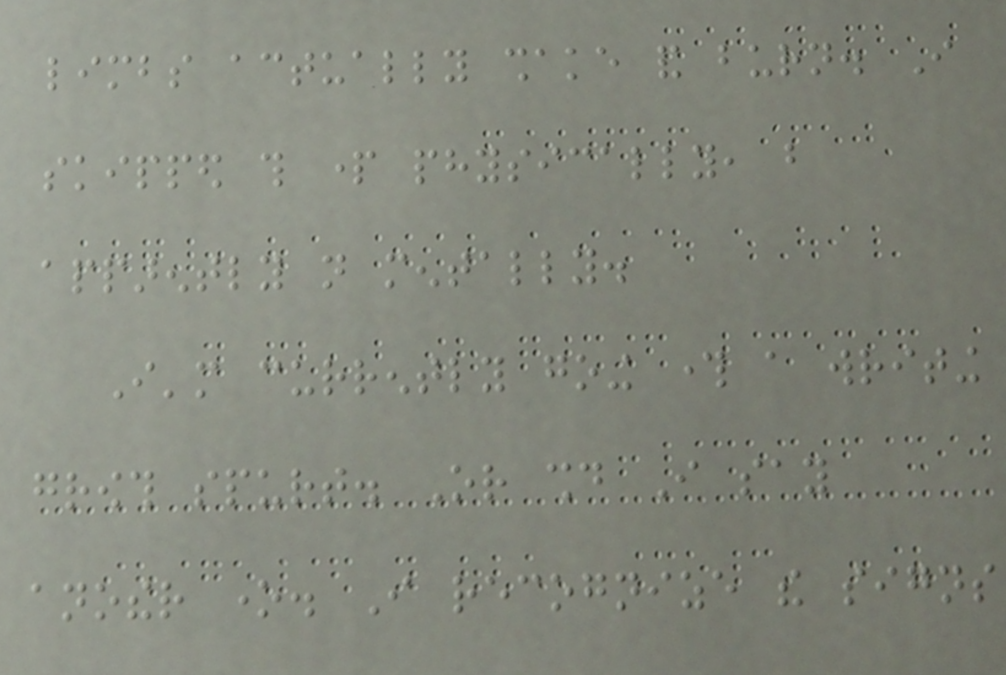limbs actually shake and burn. I
skipped this part physically, but
apparently not mentally.
I'm currently going through a writing
growth spurt. Or should I say
another one. I recognize the signs
